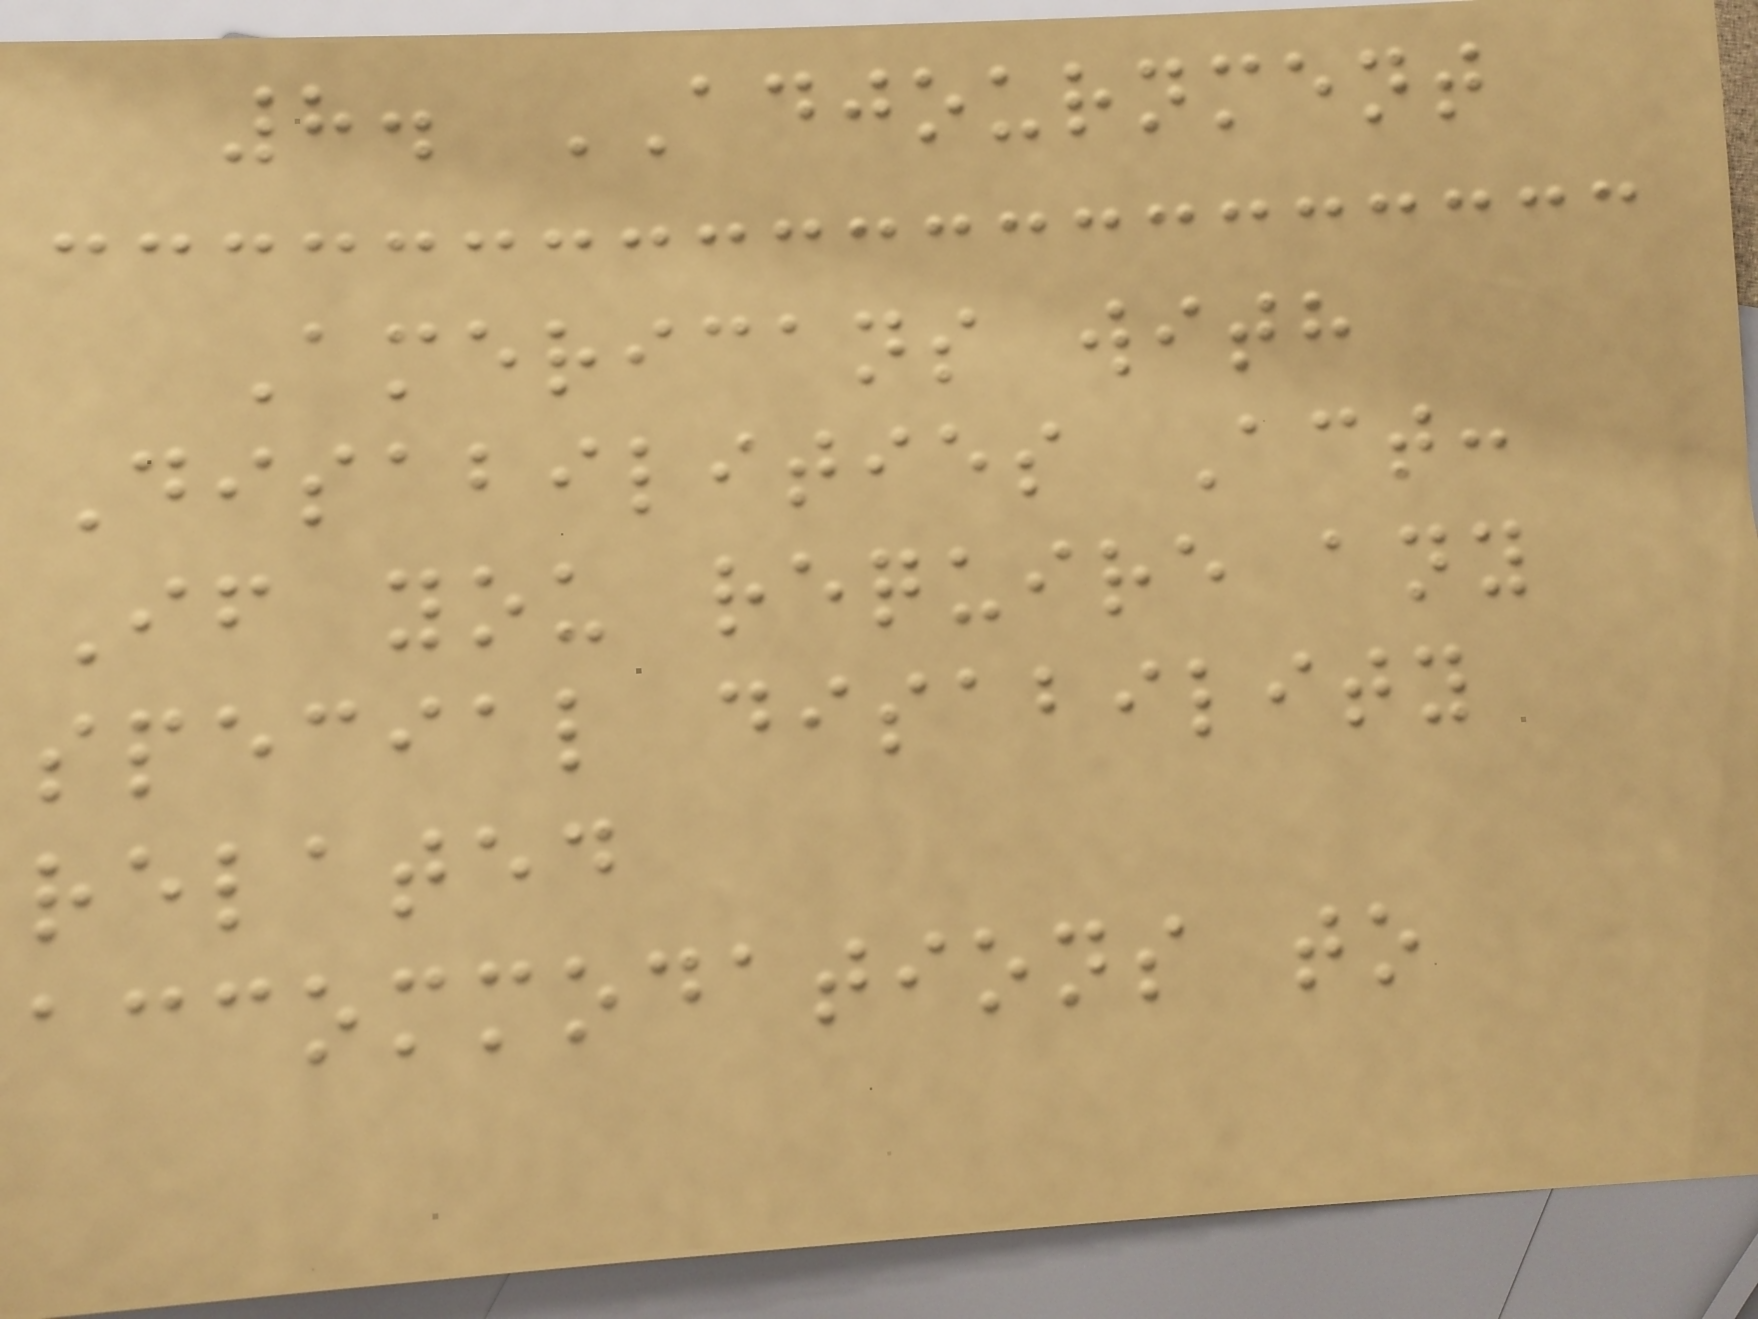8. ADJOURNMENT
Americans with
Disabilities Act:
If you require any
special disability
related
accommodations to
